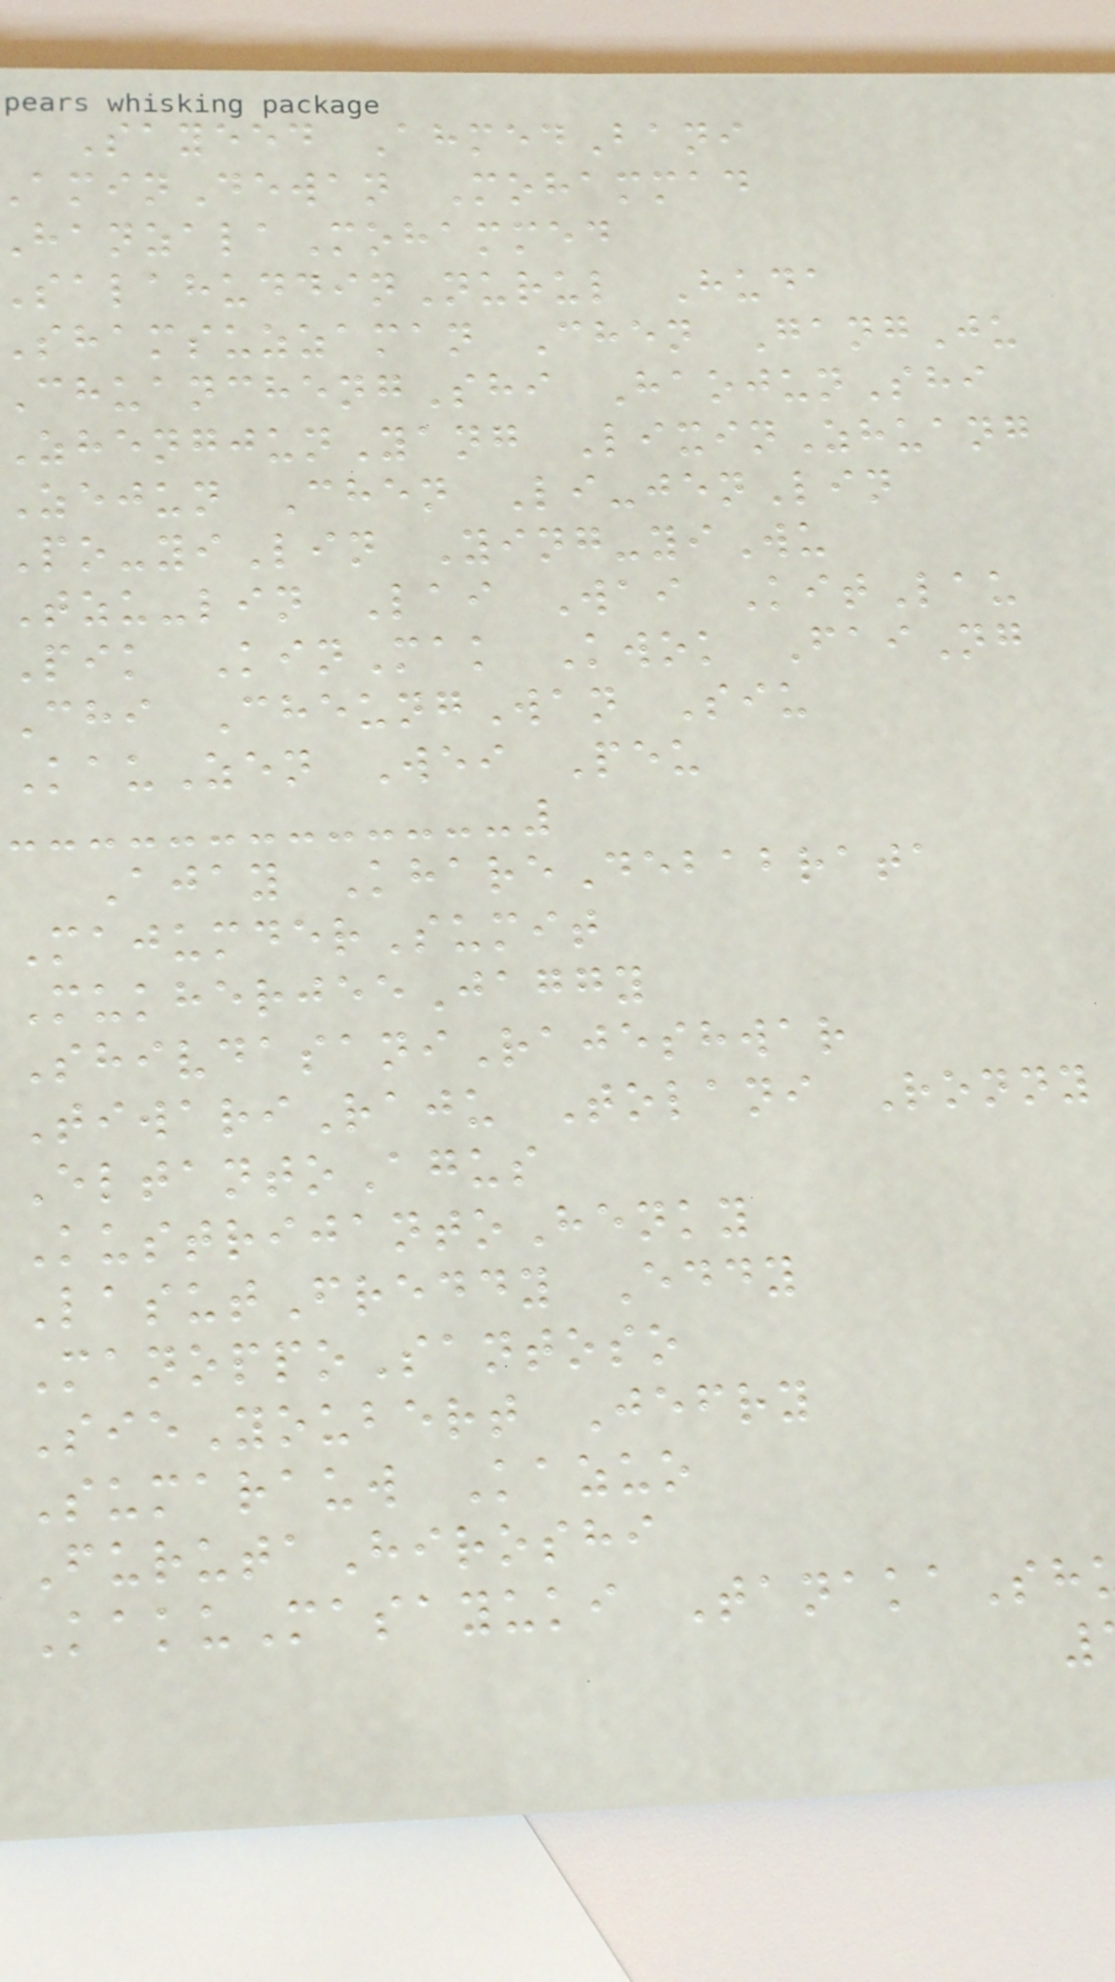Sayeed AhmedBani
minDewan Mohammad
anzalaMohammed
alahuddinNurul Huda
shamsuzzaman Chen GangJu
huanchengShi HaojunShi
hengjunYang LixinZhuang
Zejun Chen Li-jenLin
Po-yiLin Ying-yiWu
Tzu-lin Lai Wai KitLau
Pik KinMak Kwok FaiNg
Chi CheungWan Siu
KauZen Wei Peu
Ajay KhareDebabrata
MajumderSumit
MukherjeeJaggy
ShivdasaniRajeshwar
TiwariRaju Tolani Ronny
EltantoAgus
KustrijantoHenky
LasutFreddy Eddy
ManoppoSantoso
SieYoubert Jefry
Sumarauw Kazuo
FurutaHiroshi
KakuMasayuki TanakaSh
